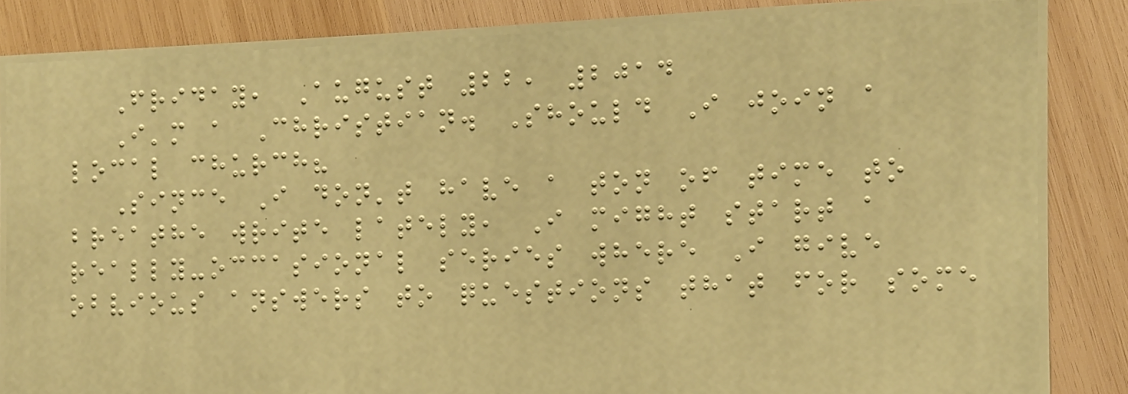Friday, August 22, 2014
I'm a Christian. Should I join a
local church?
Since I don't have a ton of time to
breathe write lately, I might start a
really-occasional series where I give
obvious answers to questions that for some
